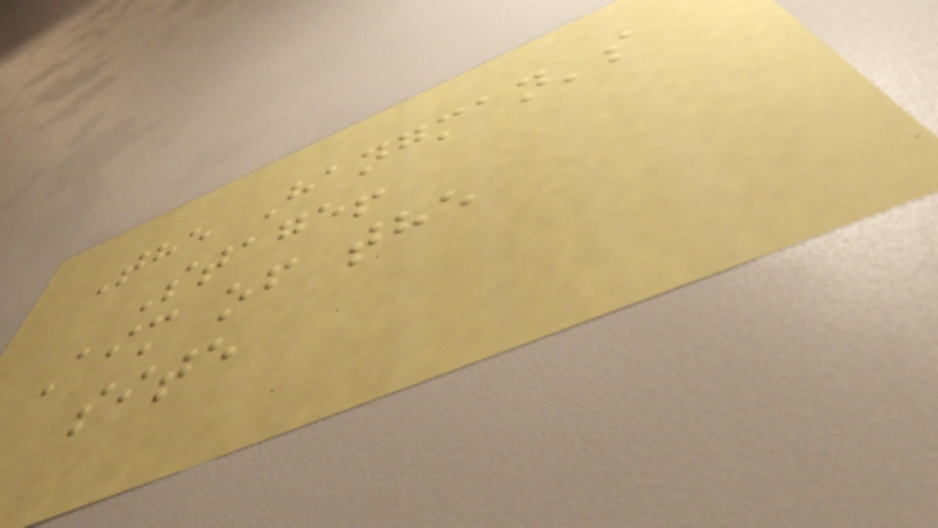The Hangman's
Stage!
Aim of the
site
